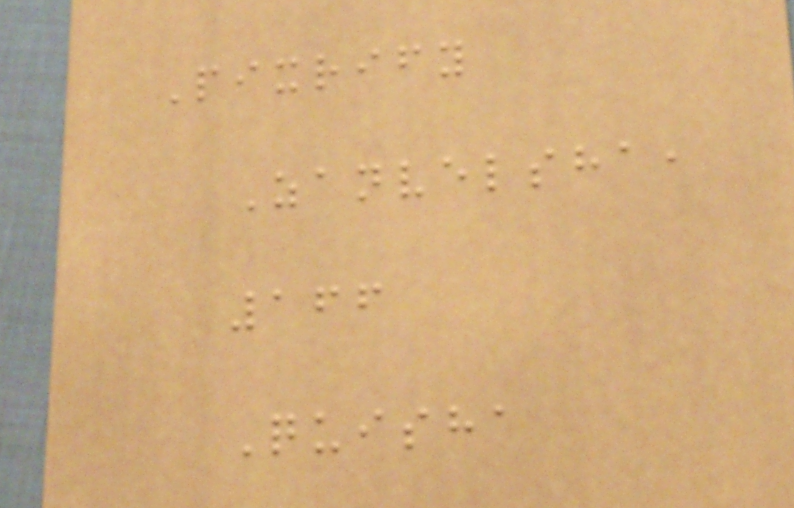Pixrify
Zanvelsha,
166
Quisha
